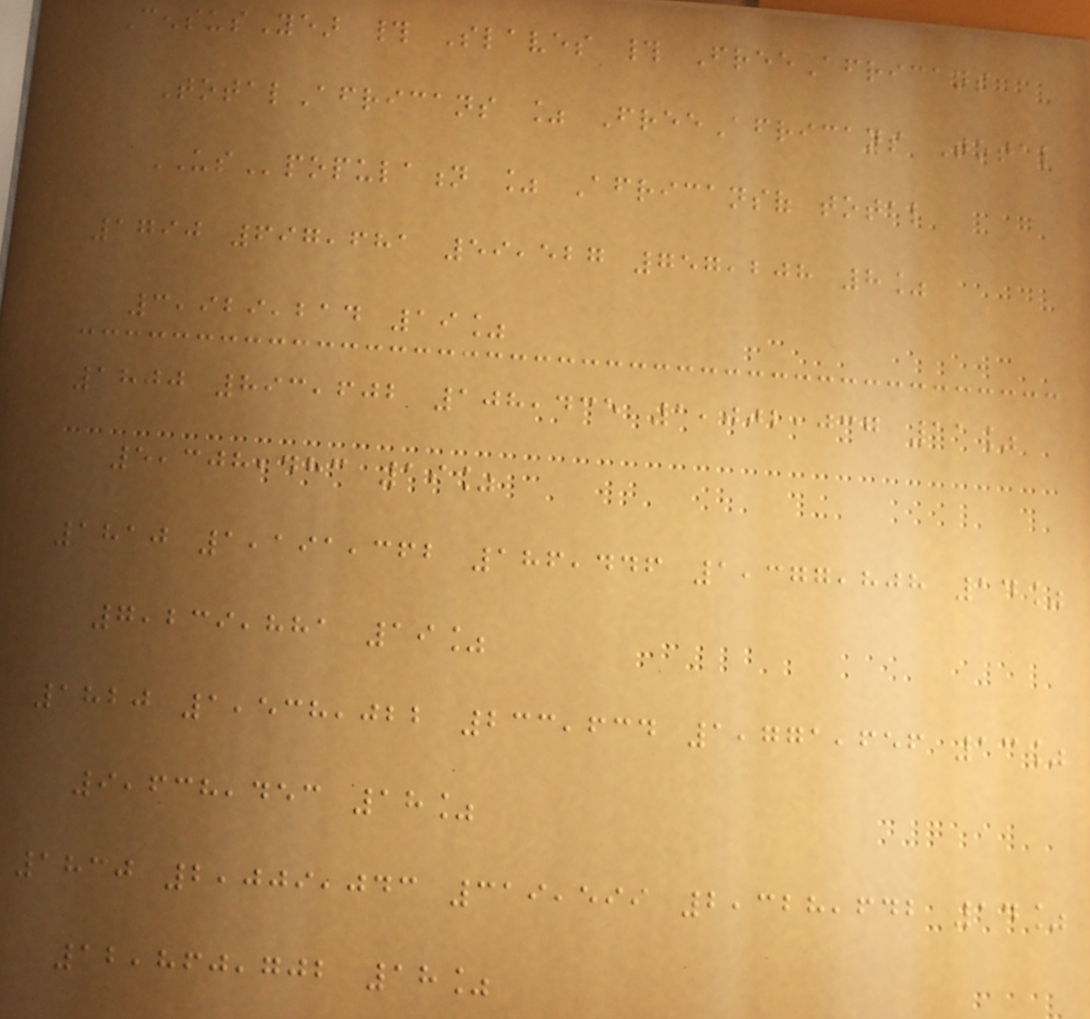CensusYear # Slaves # FreeAfricans
TotalAfricans % FreeAfricans Total
USpopulation % Africansof total
1790 697,681 59,527 757,208 8%
3,929,214 19%
1800 893,602 108,435 1,002,037 11%
5,308,483 19%
1810 1,191,362 186,446 1,377,808 14%
7,239,881 19%
1820 1,538,022 233,634 1,771,656 13%
9,638,453 18%
1830 2,009,043 319,599 2,328,642 14%
12,860,702 18%
